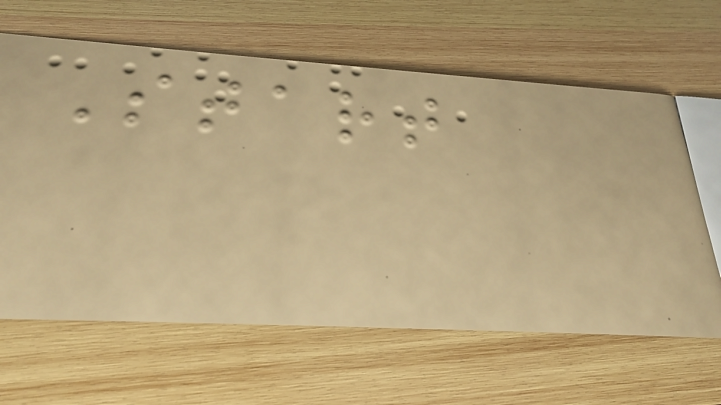Start
